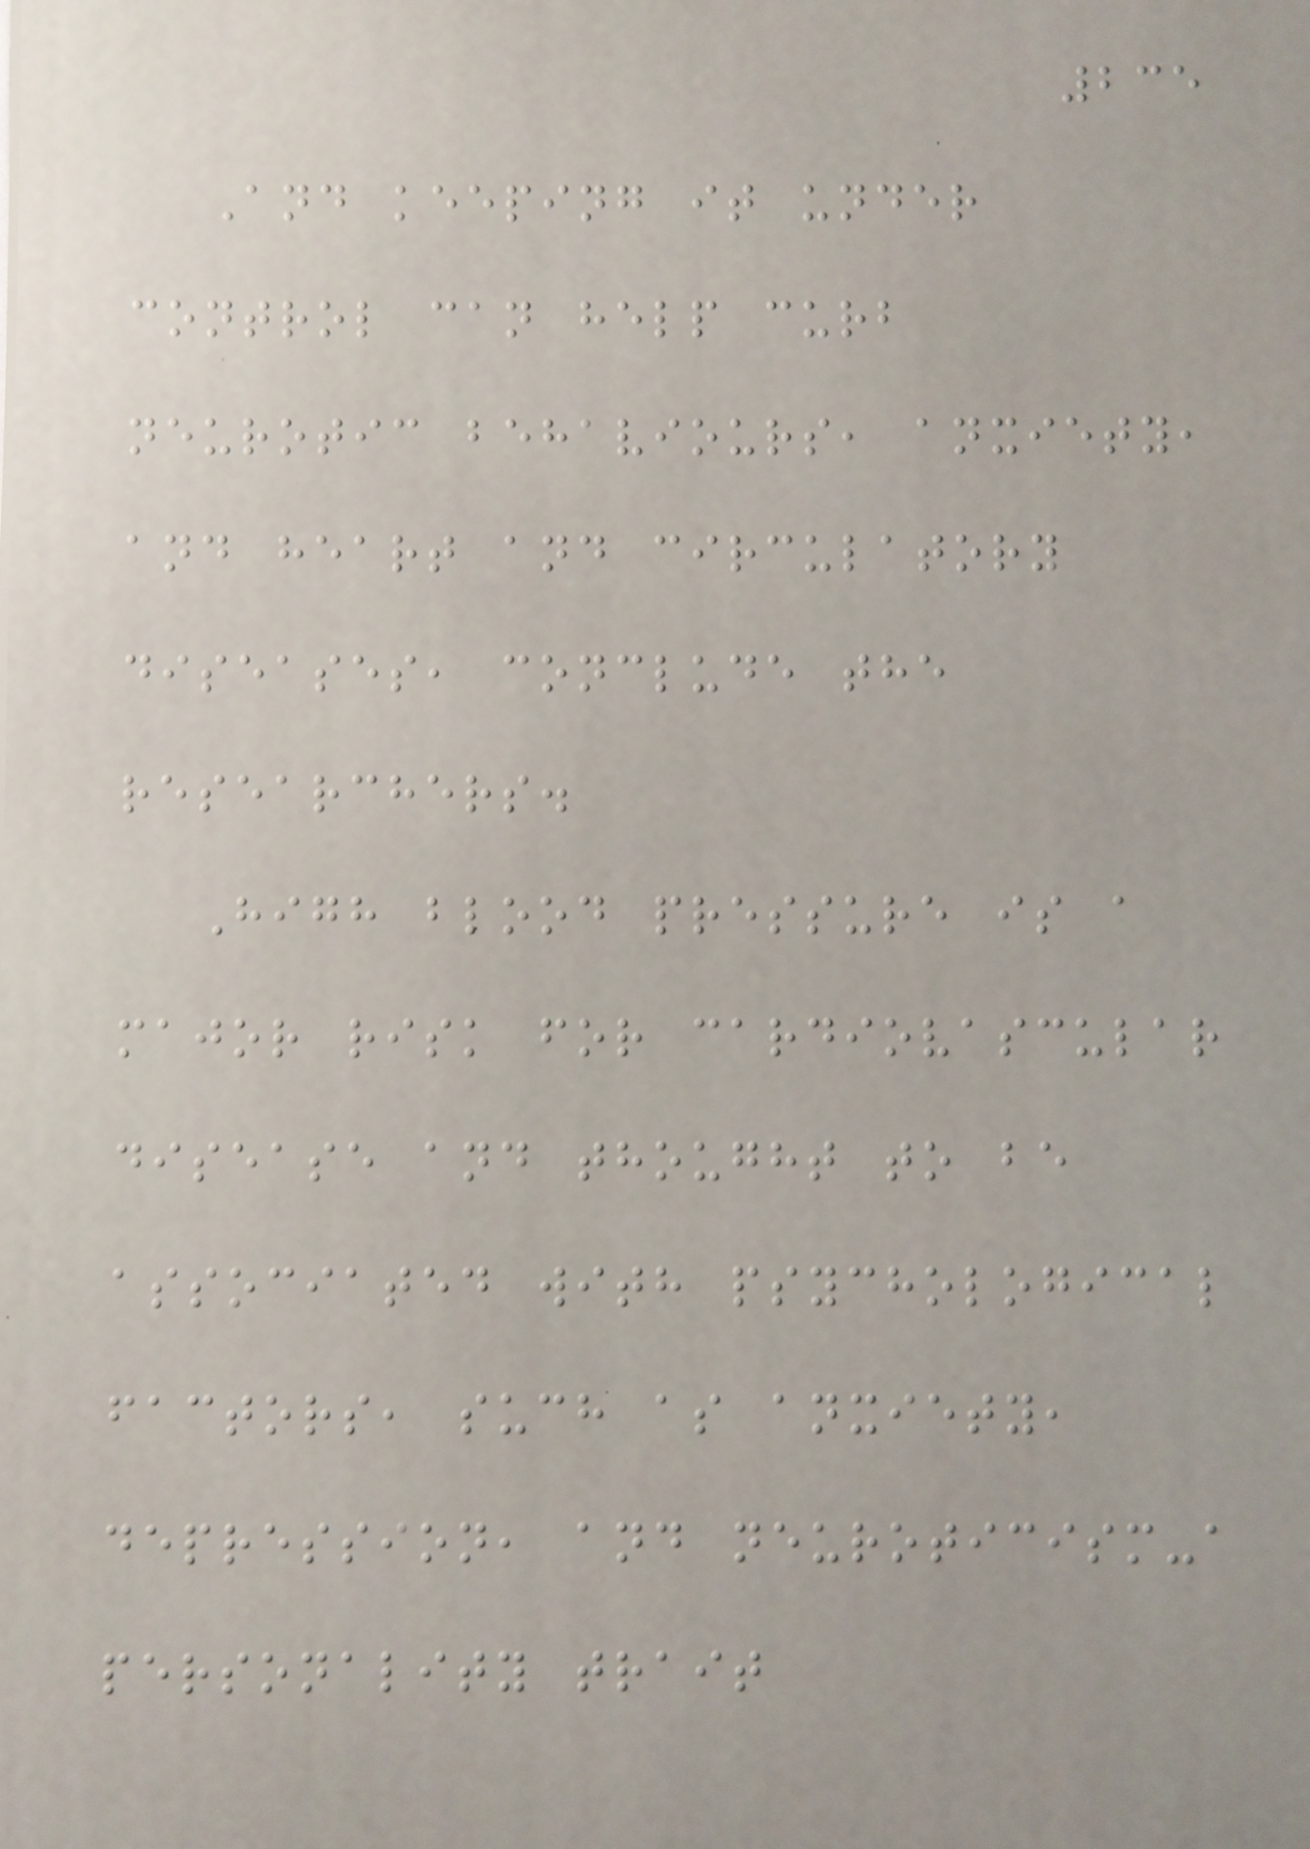235
And keeping it under
control can help curb
neurotic behaviours, anxiety,
and heart and circulatory
diseases, conclude the
researchers.
High blood pressure is a
major risk for cardiovascular
disease and thought to be
associated with psychological
factors, such as anxiety,
depression, and neuroticism-a
personality trait
